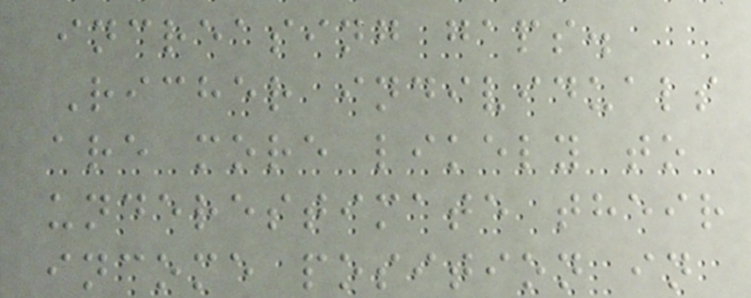increasing gaps.
Richer individuals
are more likely to
underestimate their
income position in
